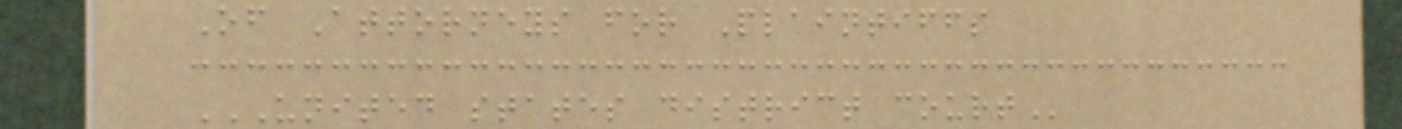Of Attorneys for Plaintiffs
UNITED STATES DISTRICT COURT
